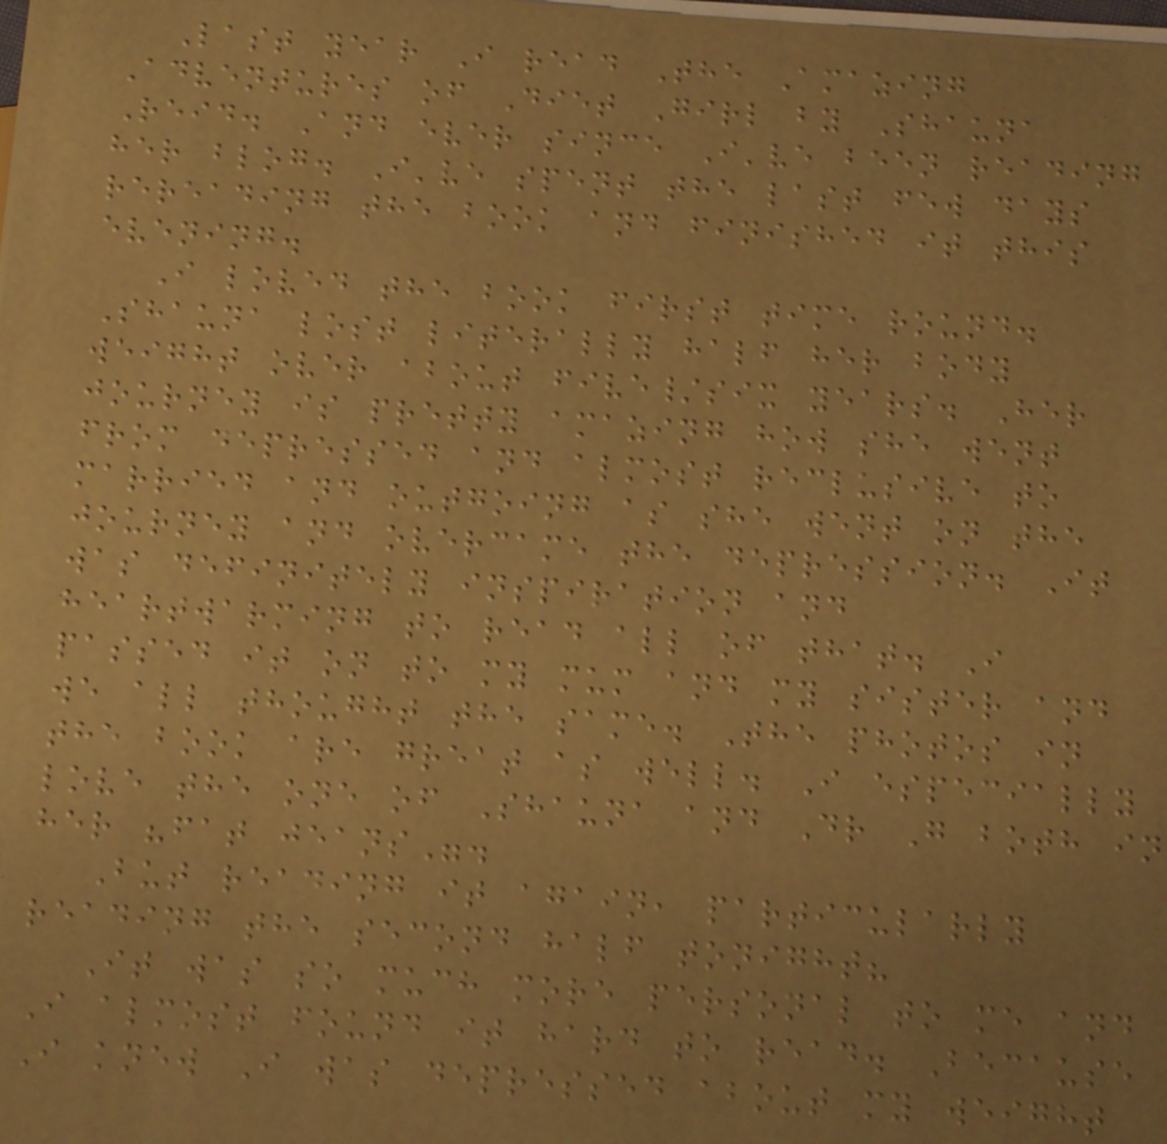Last year I read The Amazing
Adventures of Diet Girl by Shauna
Reid. And ever since I've been reading
her blog. I've spent the last few days
rereading the book and finished it this
evening.
I loved the book first time round.
Shauna lost literally half her body
weight over about five/six years. Her
journey is pretty amazing how she went
from depressed and almost reclusive to
married and outgoing as she went on the
journey and overcame the depression. It
was definitely inspiration and
heartwarming to read all of that. I
passed it on to my mum and my sister and
we all thought the same. The photos in
the book are great as well. I especially
love the one of Shauna and Dr G both in
her "fat jeans".
But reading it again, particularly
reading the second half tonight?
It was so much more personal to me and
I almost found it hard to read. Because
I knew I was depressed about my weight
